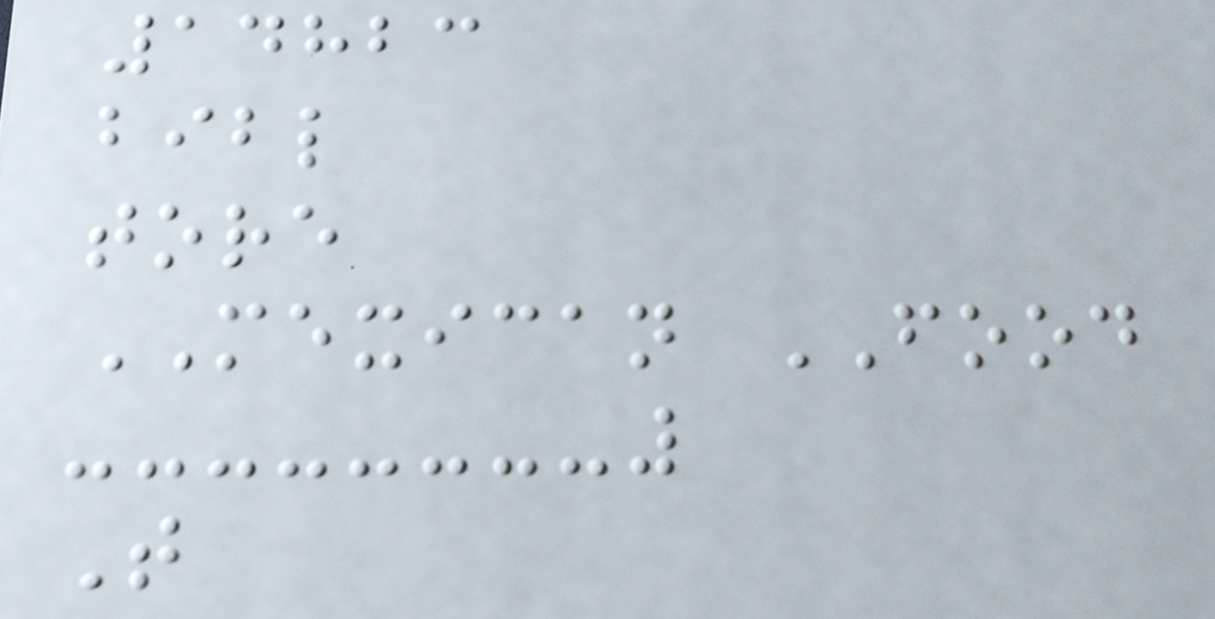14823
bibl
tore
MEXICAN FOOD
T
